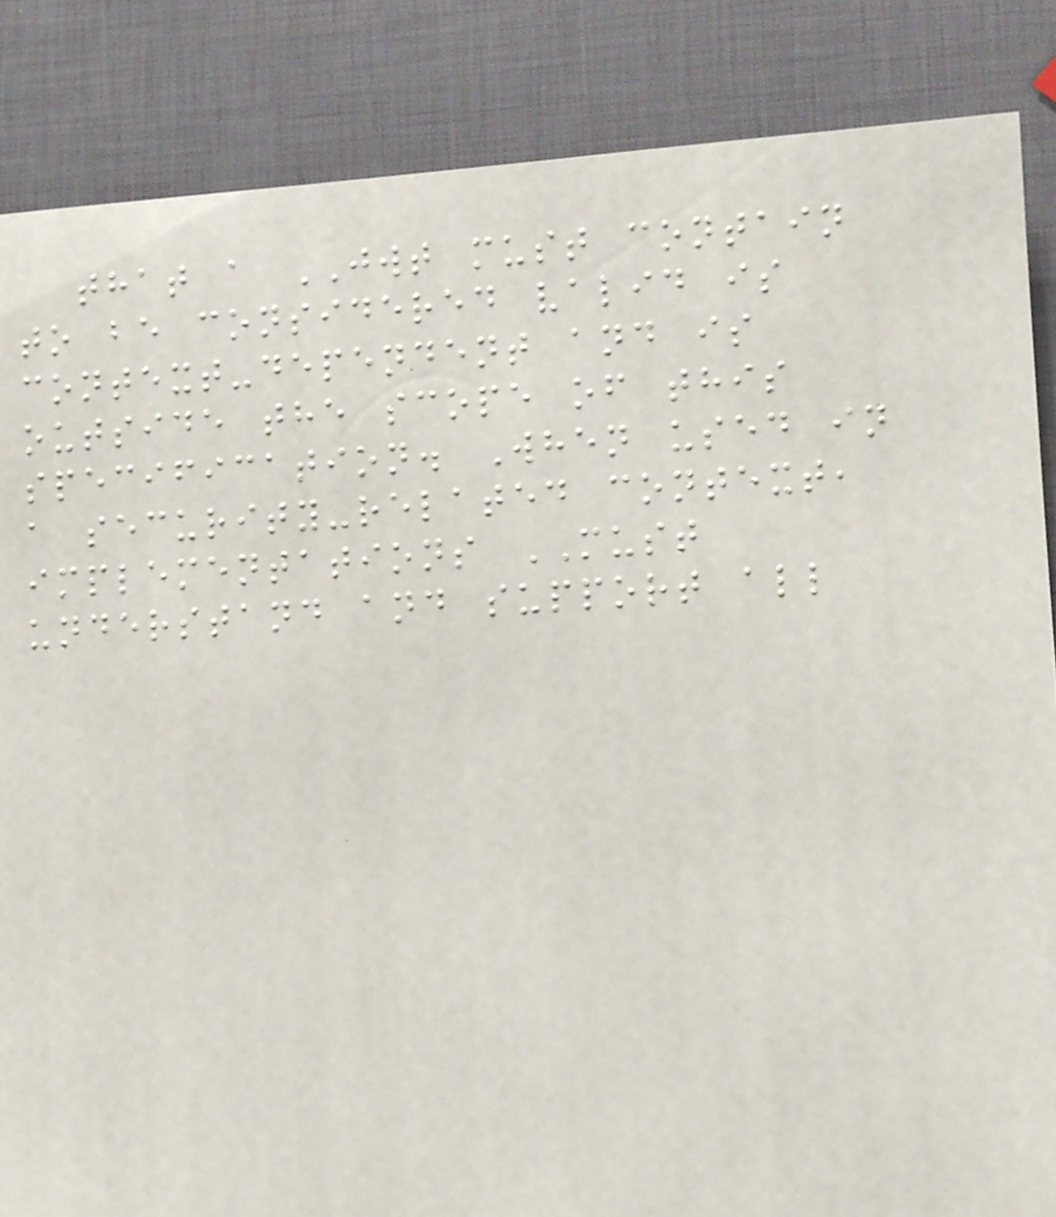that a JWT must contain
to be considered valid is
context-dependent and is
outside the scope of this
specification. When used in
a security-related context,
implementations MUST
understand and support all
